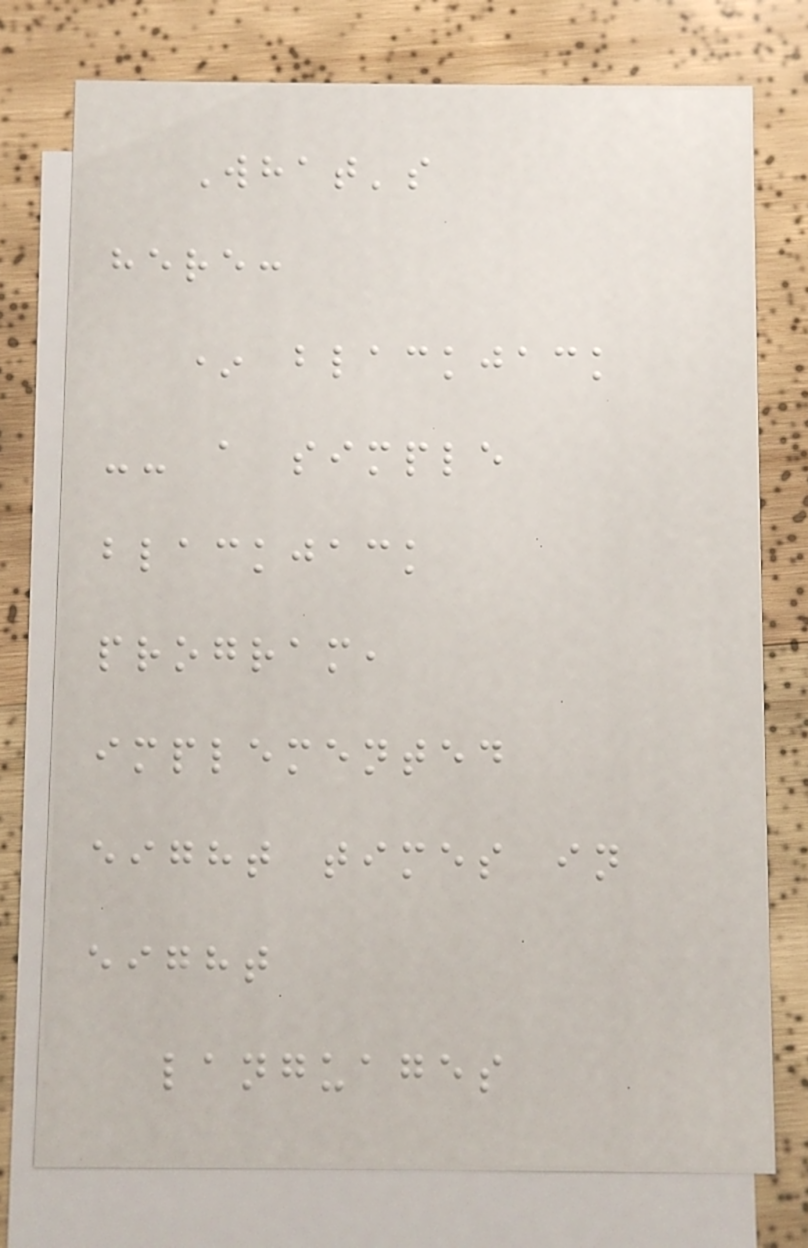What's
here:
* blackjack
-- a simple
blackjack
program,
implemented
eight times in
eight
languages
